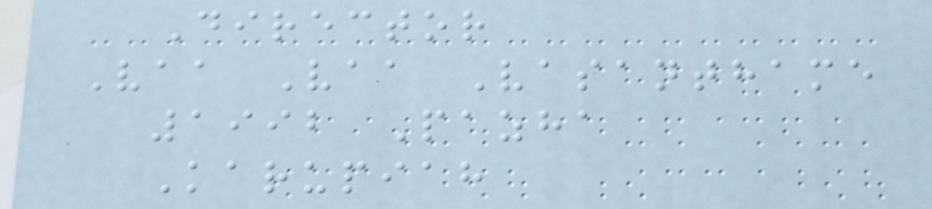Director
Vaa Vaa Vasanthame
1992 Pazha
Karupiah
